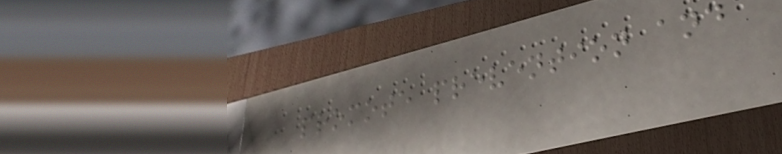promote prevention and
